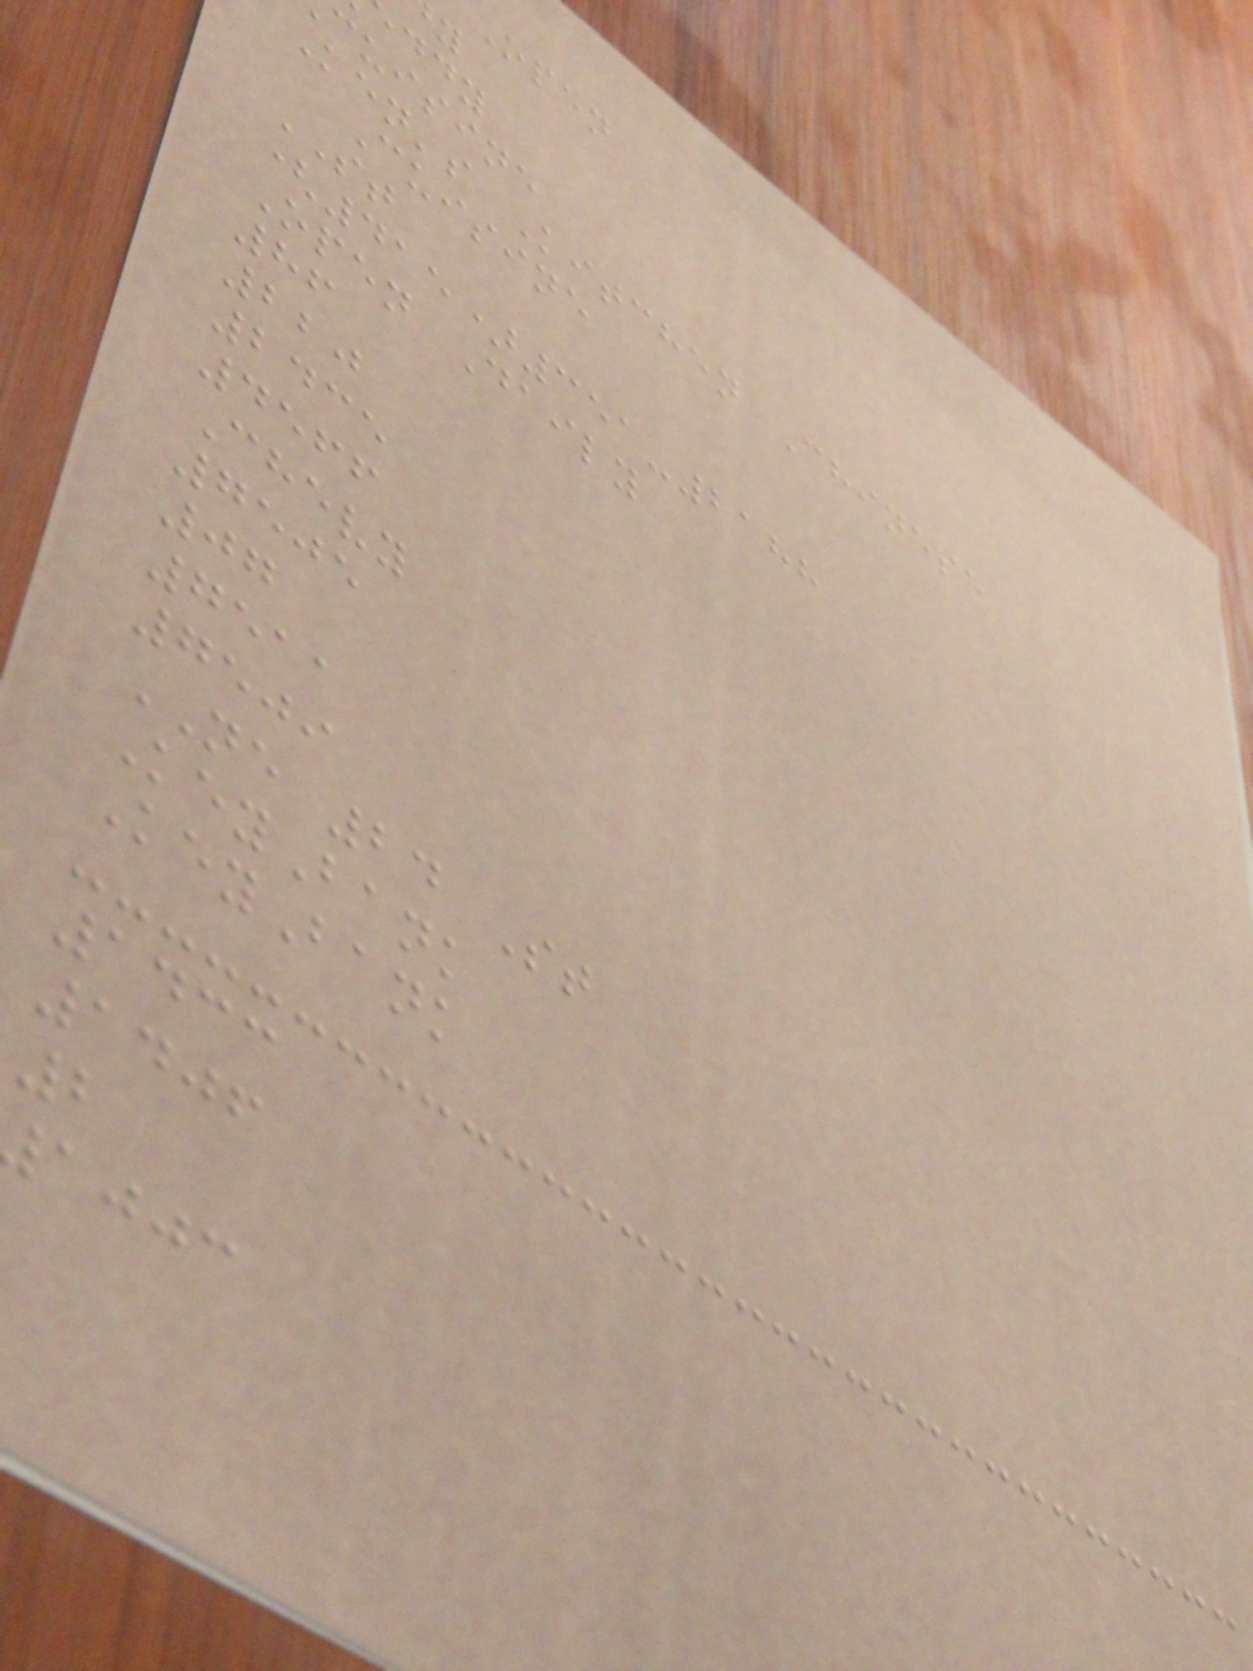Open
cuisine
Ken's Kitchen Chinese
Cuisine
ST
(415)351-2188
Open Daily
86
220
2435
4566
Chevy
7505
07
7511
7509
NE 24 St
KeyBank
KeyBank
1433
1406
2
ajjc
